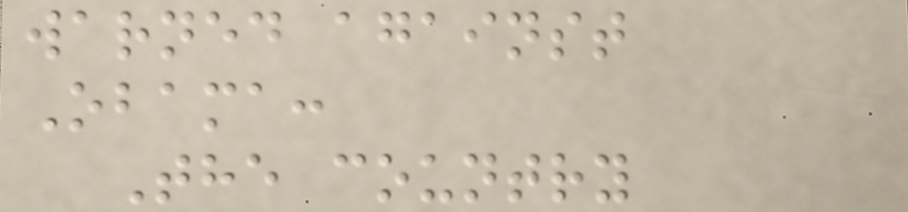warned against
Obama:
The country
